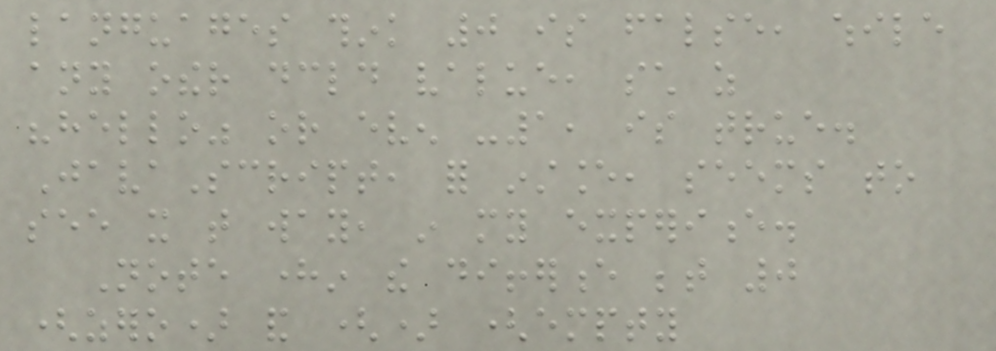languages think 0 is false, while
any other declared value, such as
"hello" or even -1, is true.
JavaScript, for instance, seems to
see it that way, in my experience.
Note herein the difference between 0
(zero) and () (empty
